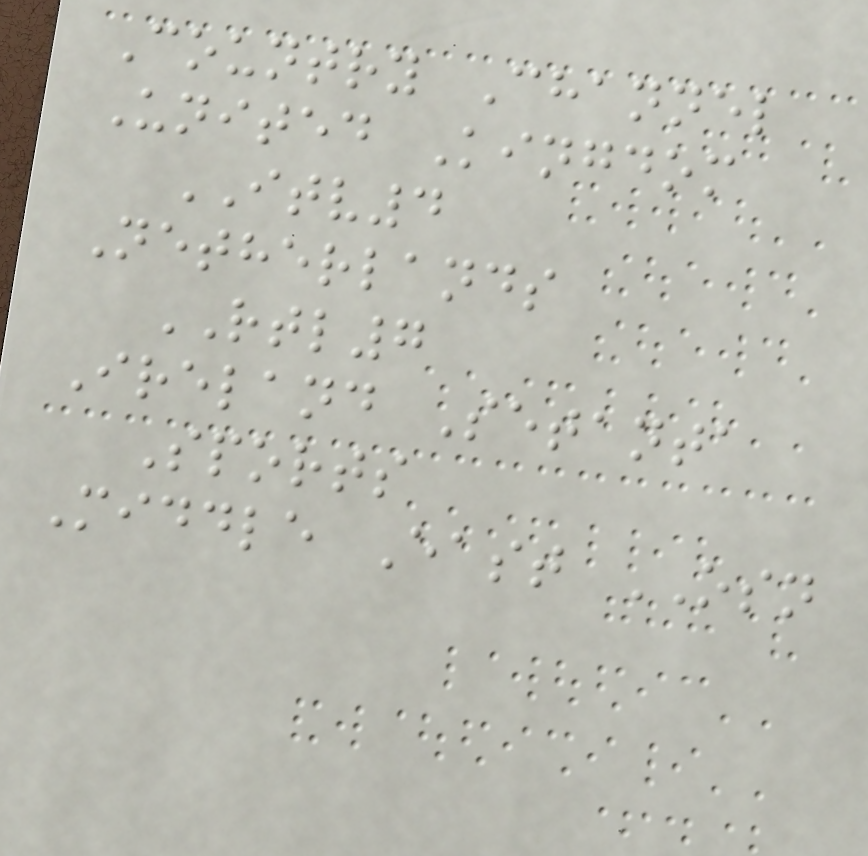Country Channel
United Kingdom
ITV4
Netherlands
RTL7
Ireland Setanta
Sports
Middle East OSN
